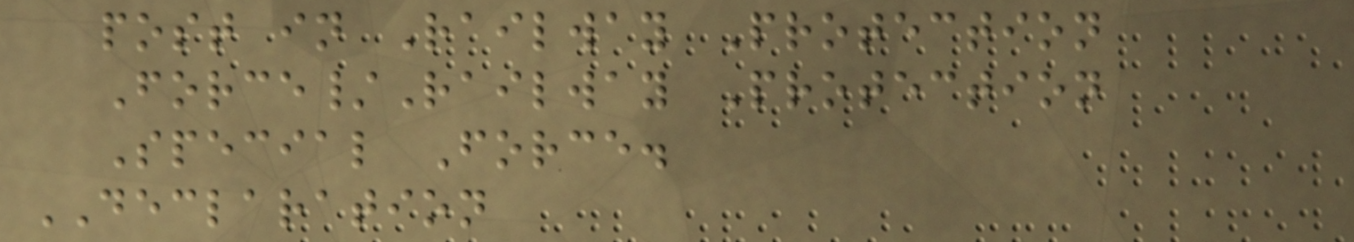post in Railway Protection
Force/Railway Protection
Special Force.
DECLARATION
